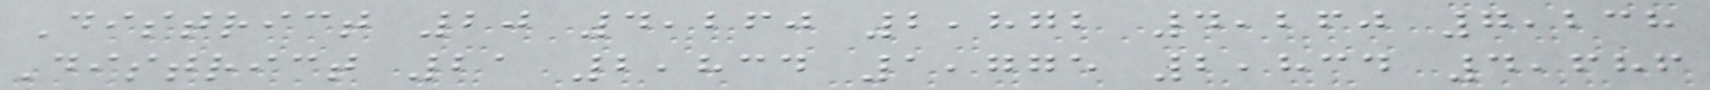District 20 4,260 2,872 4,260 7,238
District 21 2,834 1,775 2,834 4,686
